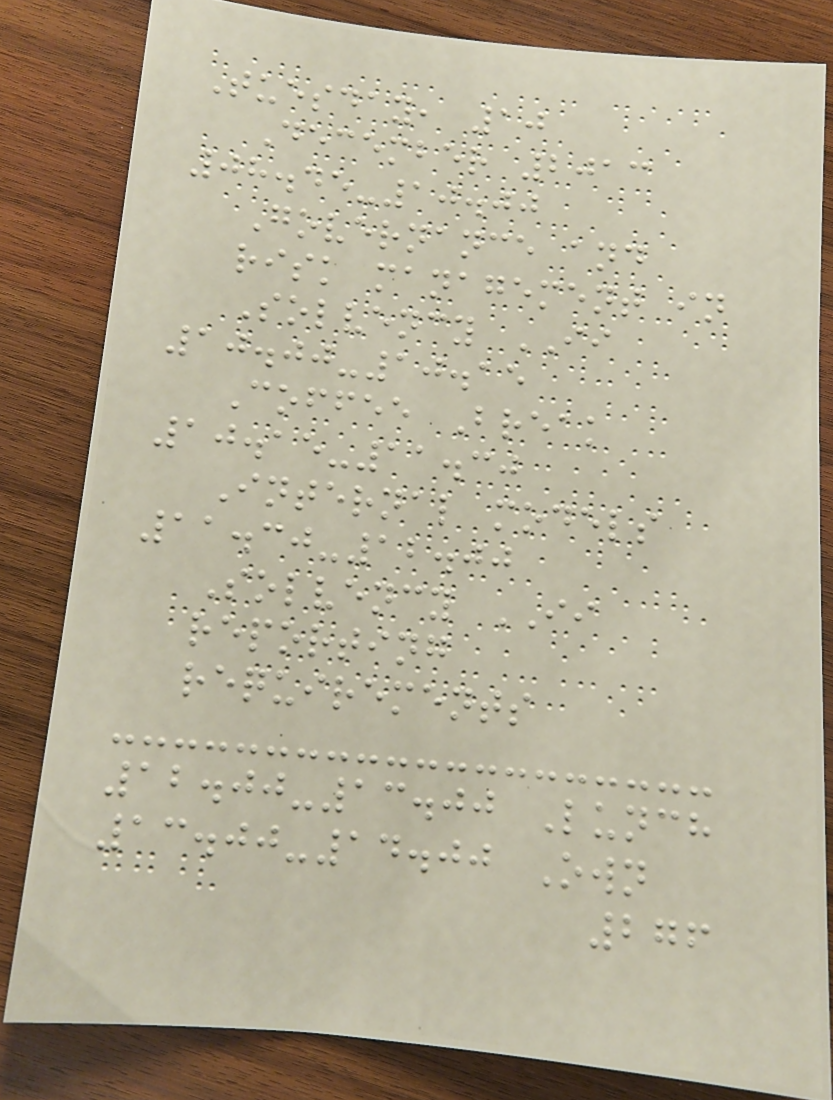Tuesday, 10
December 2013
08.45-10.00
Governance and
risk management in
Solvency II
10.00-10.15
Coffee Break
10.15-11.30
Internal models
11.30-12.00
Solvency II
reporting
requirements
12.00-13.00 Lunch
13.00-14.00 Own
276
